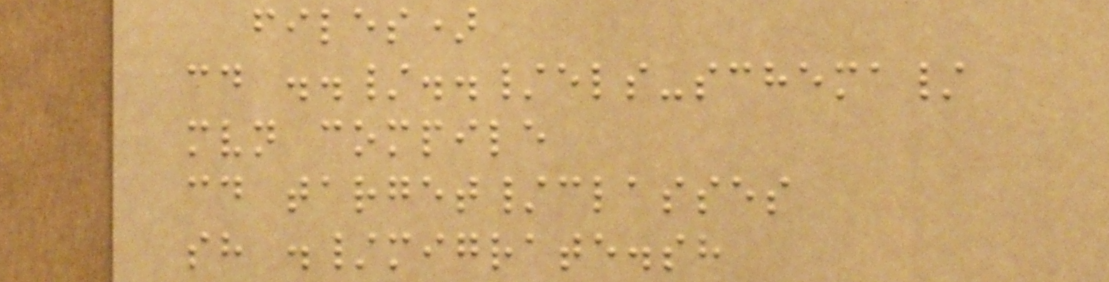files)
cd ../../els-schema/
mvn compile
cd target/classes
sh ./migrate.sh
